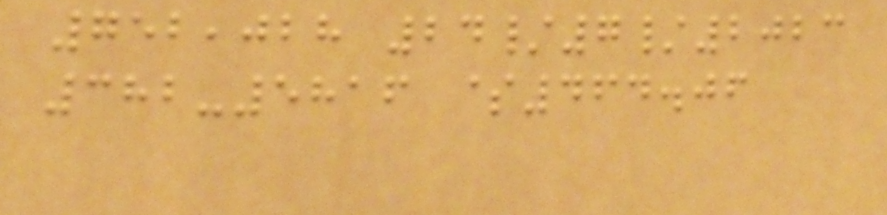752,028 24/7/2023
382-5816 $464.06
